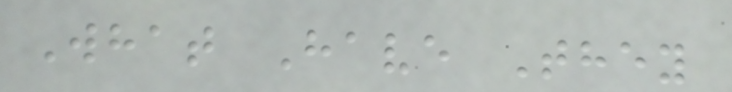What Have They
